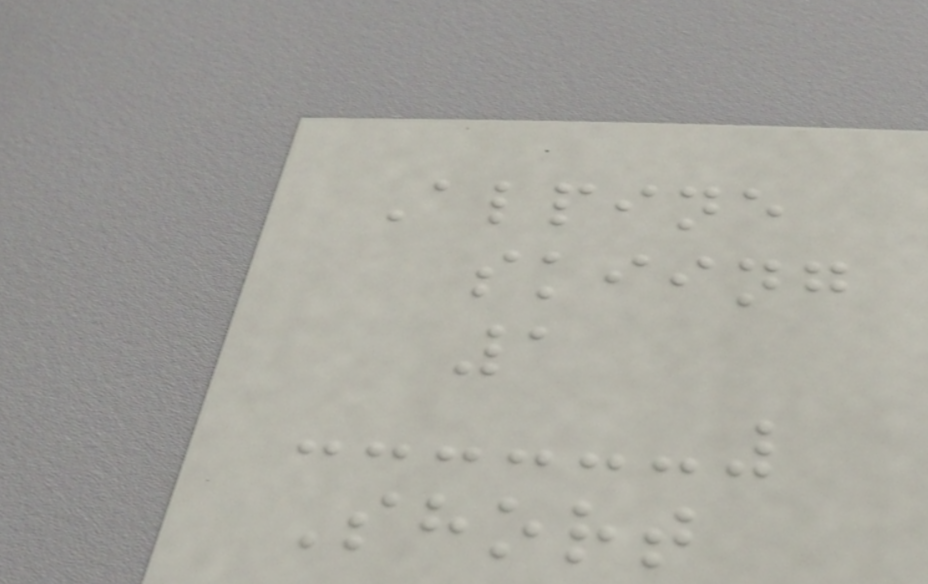Alpine
skiing
1
Short
